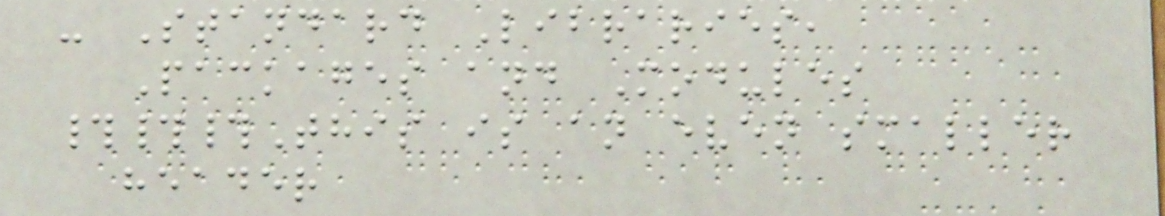- Standard Libraries,
Packages and Modules
###This is an even smaller
header
